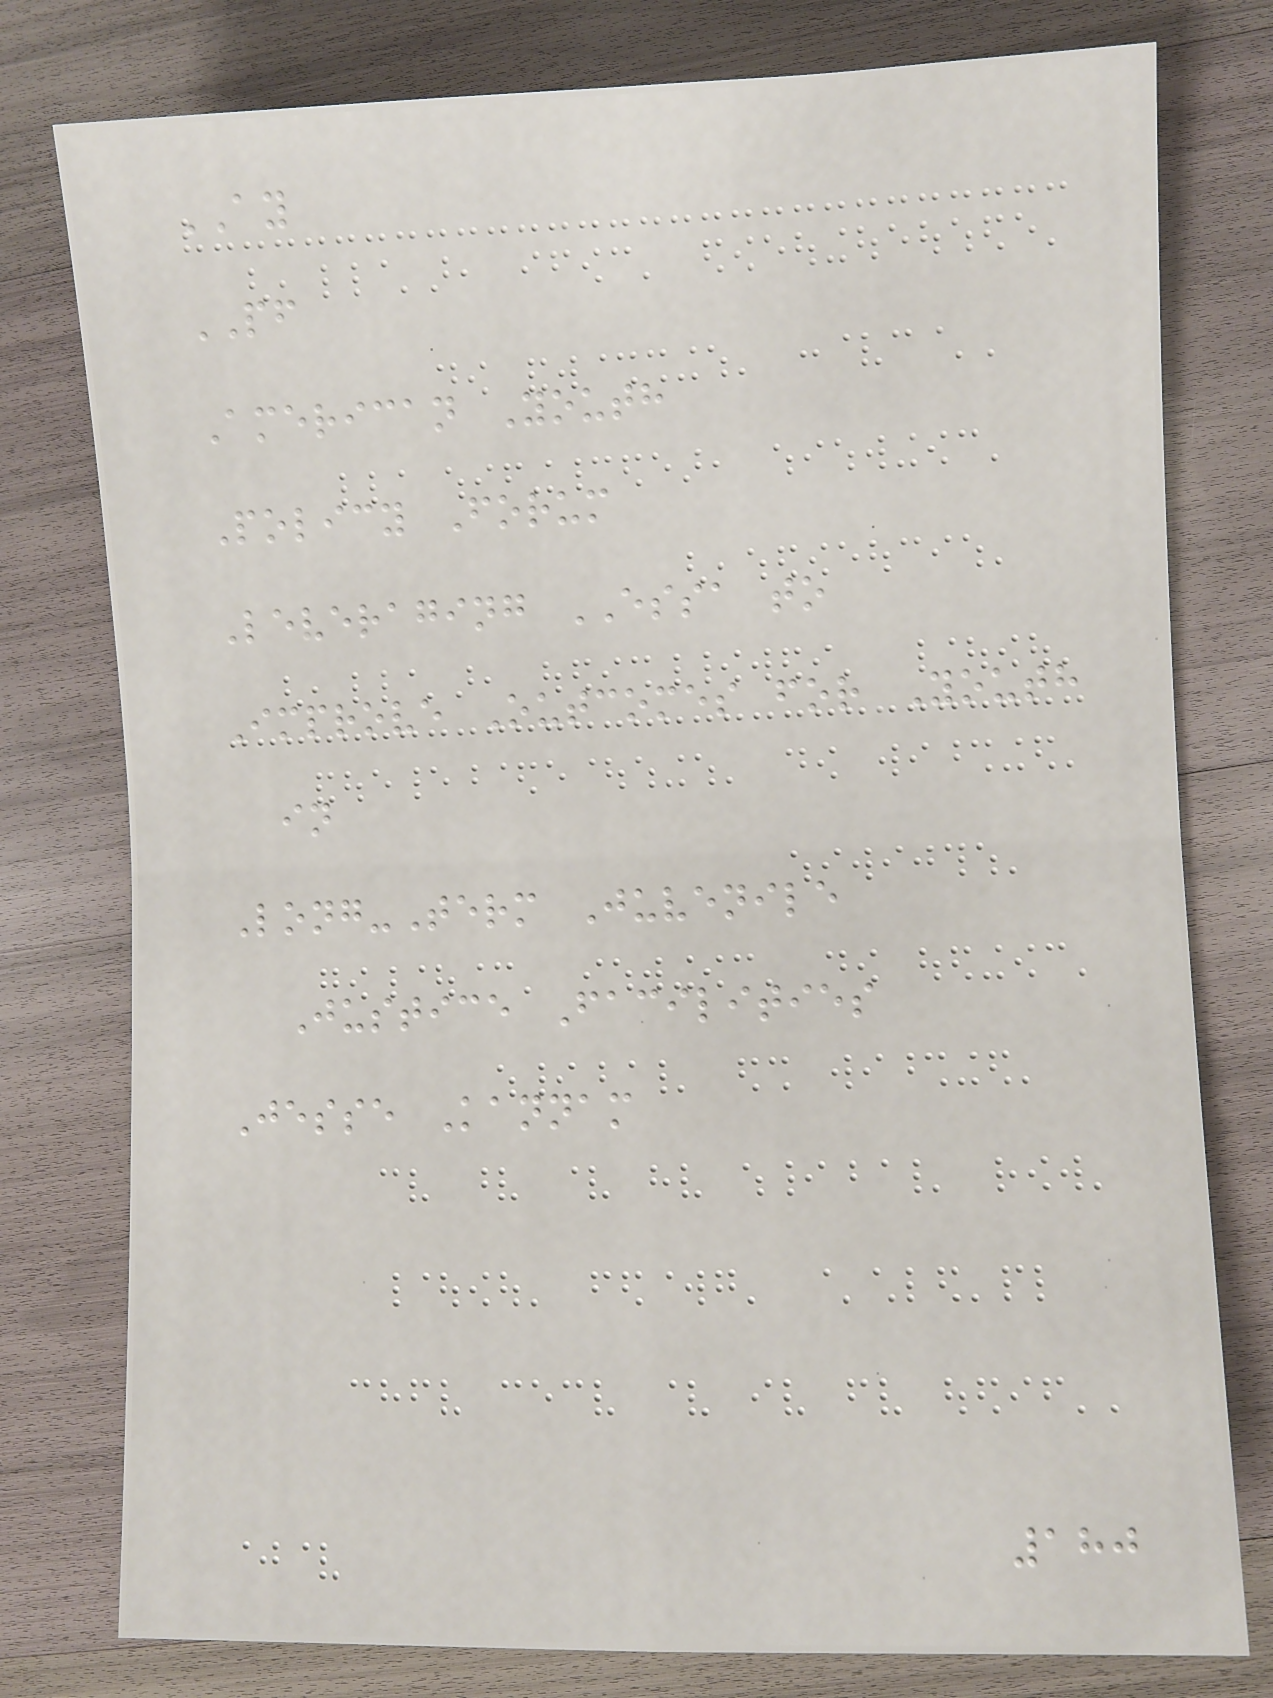AY
PF
American Youth
Policy Forum
Leveraging ESSA to
Improve Outcomes for Youth
in
Long-Term Juvenile
Justice Facilities
Jesse Kannam
180
